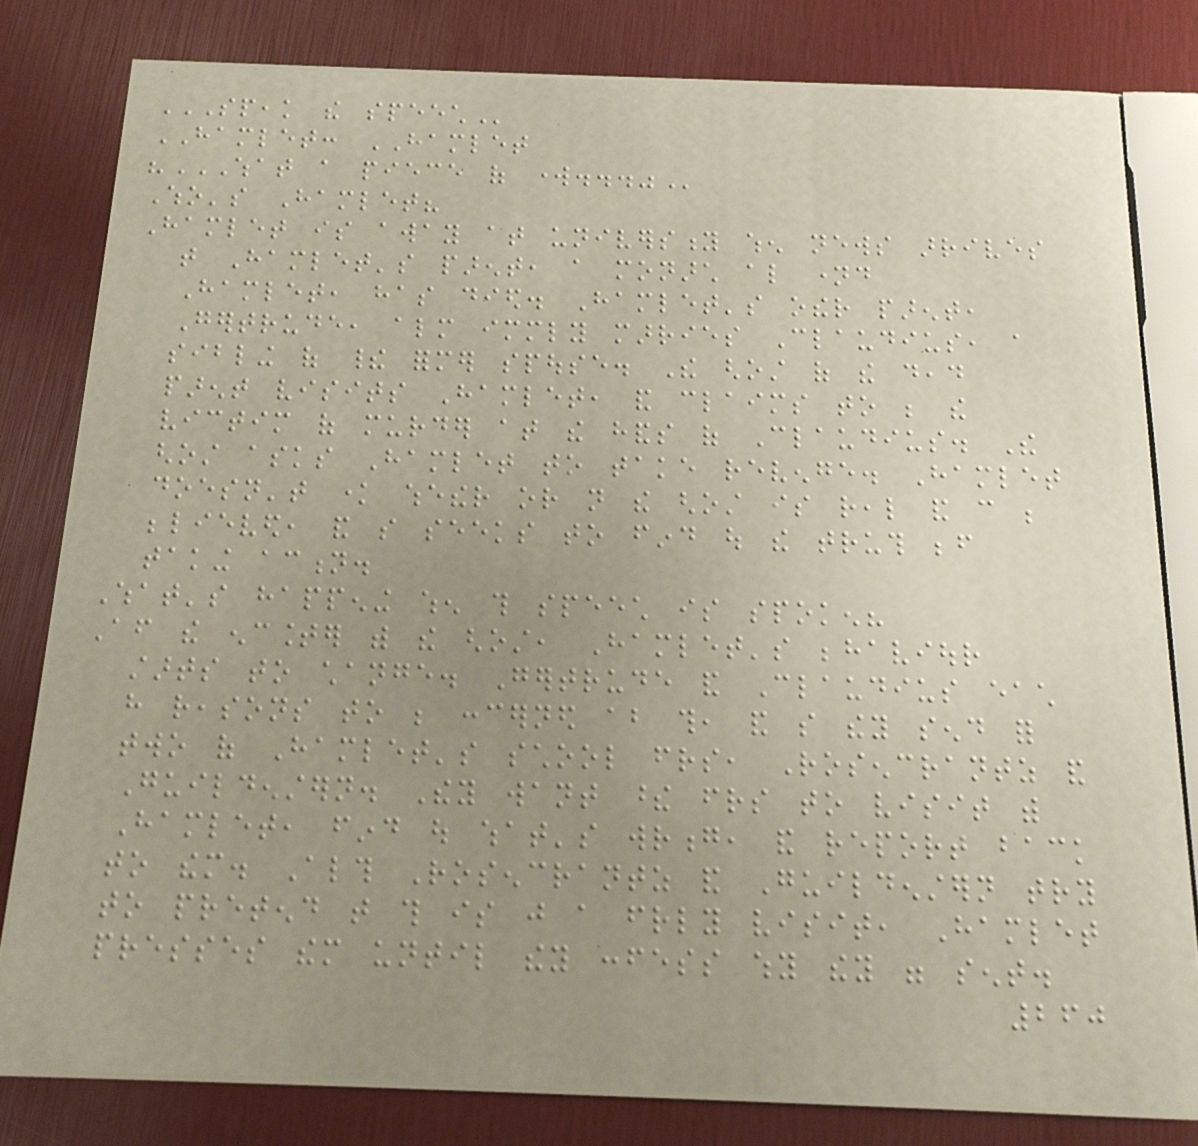SPEAK THE SPEECH
HAMLET: HAMLET
"WHAT A PIECE OF WORK..."
Who's Hamlet?
Hamlet is away at university when news arrives
that Hamlet's parent, a monarch also named
Hamlet, has died. Hamlet's other parent,
Gertrude, almost immediately marries Claudius, a
sibling of their former spouse. The ghost of the dead
parent visits Hamlet, and claims to be the
victim of murder at the hands of Claudius. The
ghost asks Hamlet to take revenge. Hamlet
doesn't know whether or not the ghost is real and can be
believed, and so seeks to find out the truth before
taking action.
What's happening when this speech is spoken?
After the encounter with the ghost, Hamlet's behaviour
starts to change. Gertrude and Claudius each
have reasons to be concerned about this, and so they send for
two of Hamlet's school friends, Rosencrantz and
Guildenstern. They want these friends to visit with
Hamlet, find out what's wrong, and report back
to them. Although Rosencrantz and Guildenstern try
to pretend that this is just a friendly visit, Hamlet
presses them until they confess why they were sent.
260
